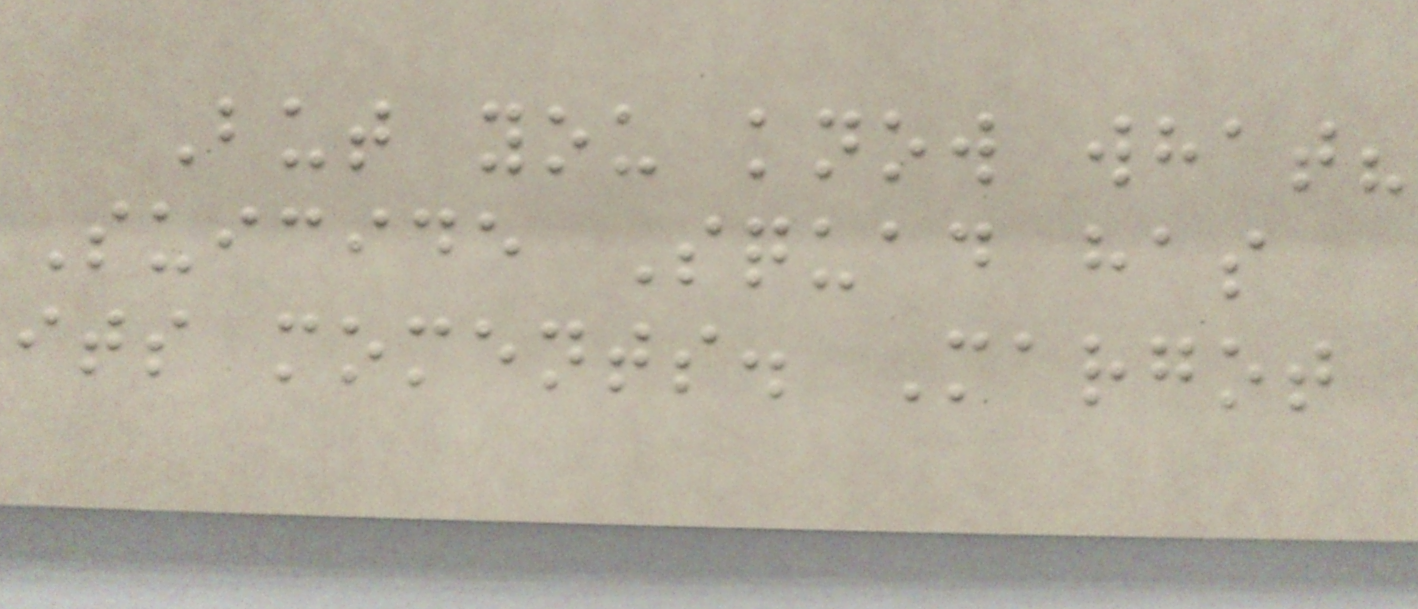But you know what?
Suicide Squad has
its moments. Margot
